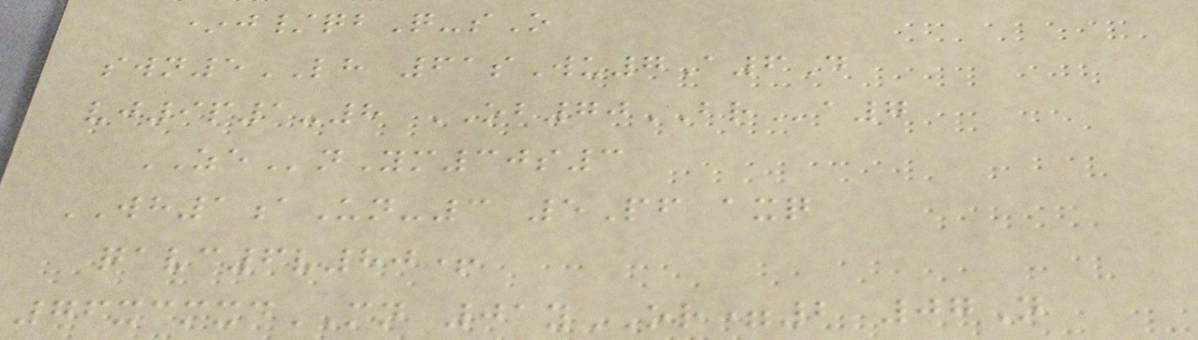*j/qbQ-sO
swn5LH 61sWu7A6D
vj9p1-8 OB70BRa7
ZEnYm30s3
WH1aUn-3 5Pf axq
qavc6v80+
76xcmxdMN 01yOR=2 07N
